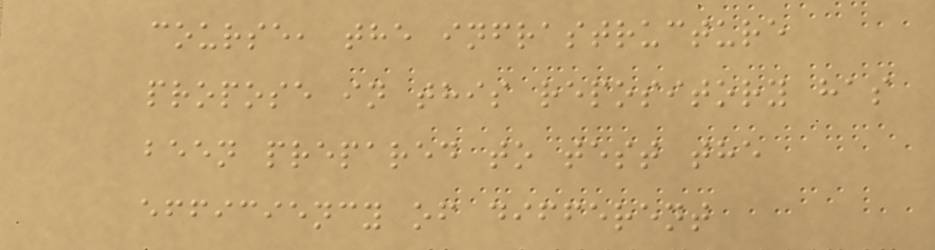course, the infrastructure
propose in this repository has
been prepared to test the
efficiency of different
